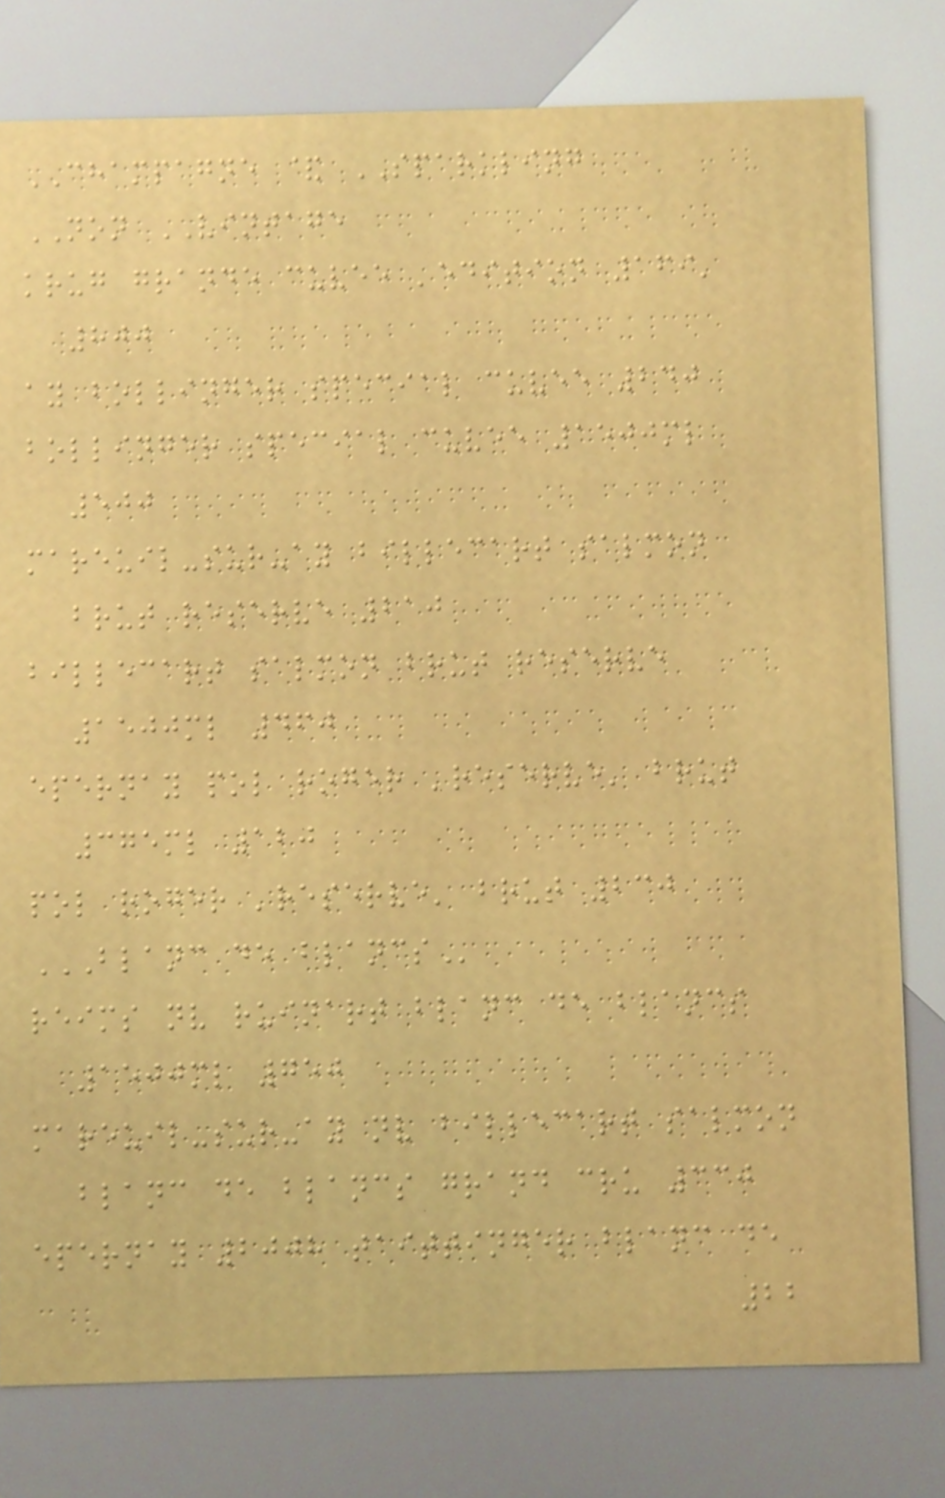CHAMPAGNE & SPARKLING
NON VINTAGE
krug grande cuvee 'edition 169'
800
ay bollinger special cuvee 240
bollinger special cuvee 1500ml
500
mareuil-sur-ay billecart salmon
brut reserve 210
billecart salmon brut reserve
1500ml 460
epernay pol roger 'reserve' brut
375ml 120
pol roger 'reserve' brut 230
BLANC DE BLANCS
reims nv ruinart blanc de blancs
1500ml 750
mareuil-sur-ay nv billecart salmon
blanc de blancs grand cru 330
epernay 2008 taittinger blanc de
22
